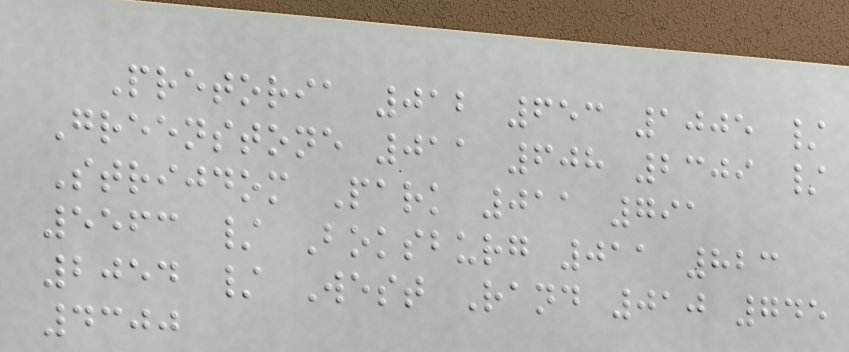Pretoria 012 653 1005 /
Greenstone 011 608 2309 /
Strijdom Park 011 791
5563 / Boksburg 011 823
2054 / West Rand 010 745
4300
